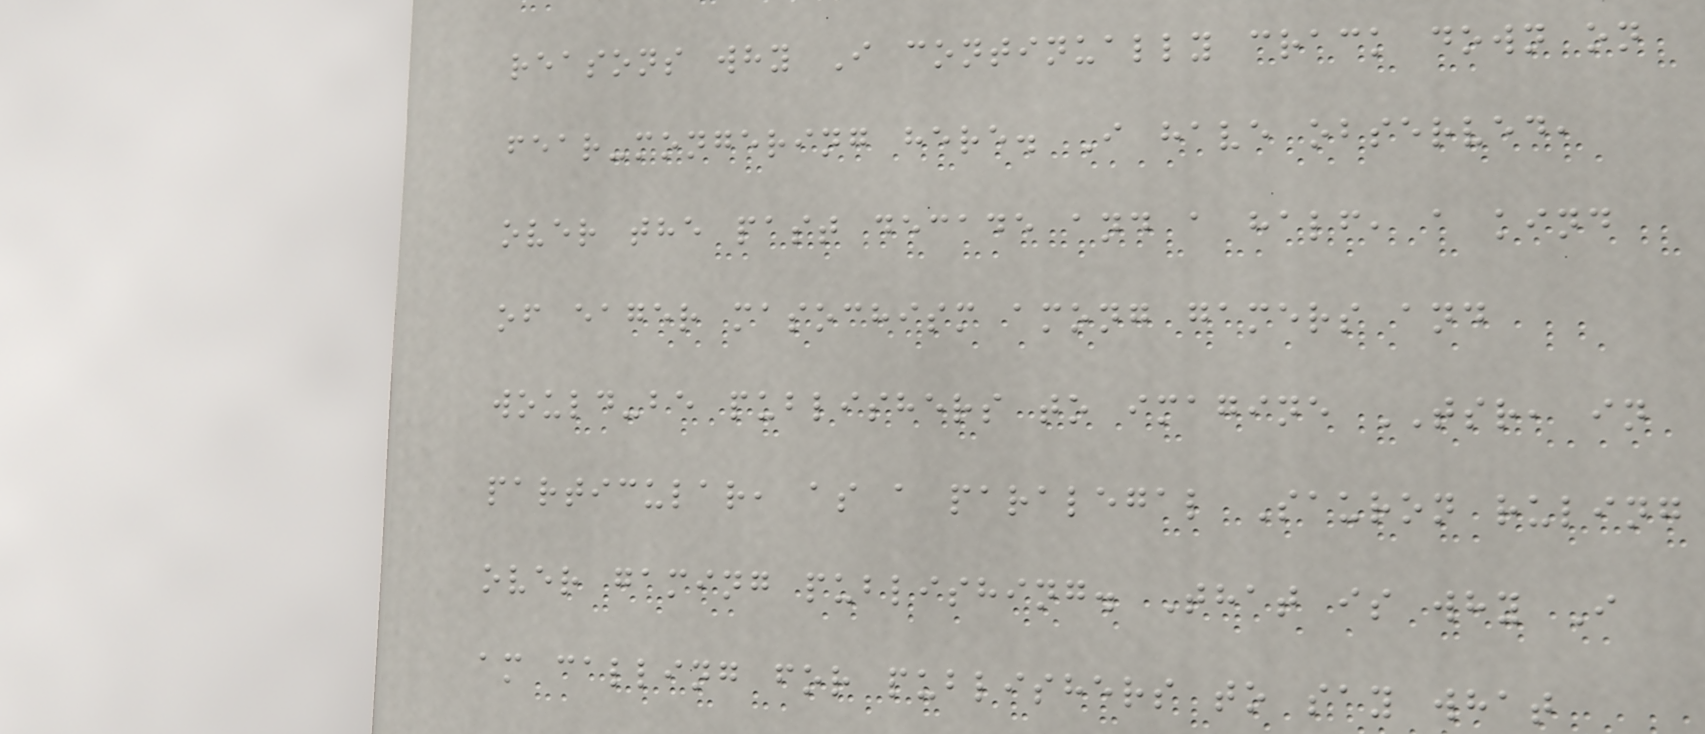reasons why I continually crack down on
fear-mongering here. I have observed,
over the past decade and a half, a kind
of eager masochism among gamers and
would-be publishers to imagine TSR, in
particular, as a paralegal Sauron ruling
over gaming publishing. That is why I
am calling for publishers to say what
